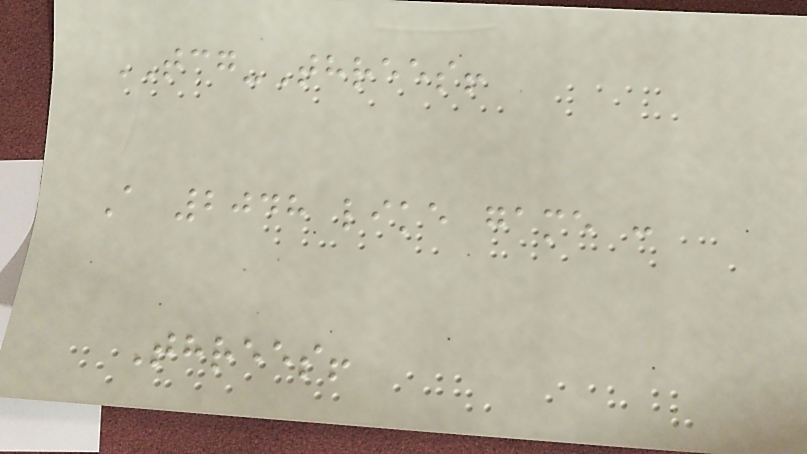TCG-Threes!
A 2048 like game :
Threes!
